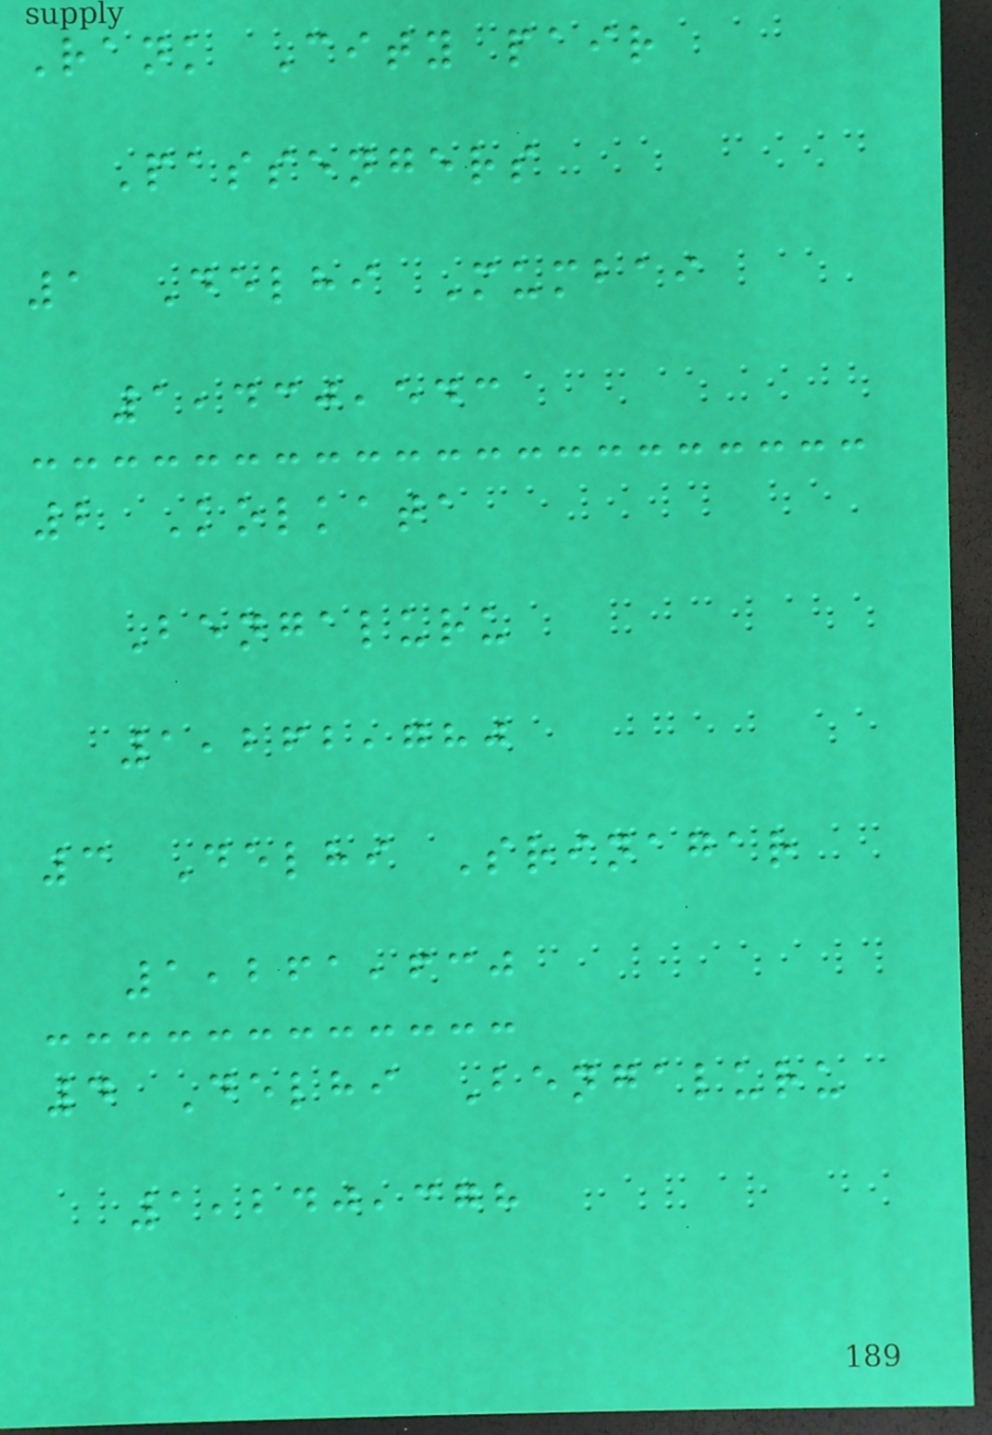Rank City pair
Passengers
1 Delhi Mumbai
1,430,543
2 Kolkata
Bengaluru
1,262,780
3 Delhi Srinagar
1,261,630
4 Delhi Bengaluru
1,240,378
